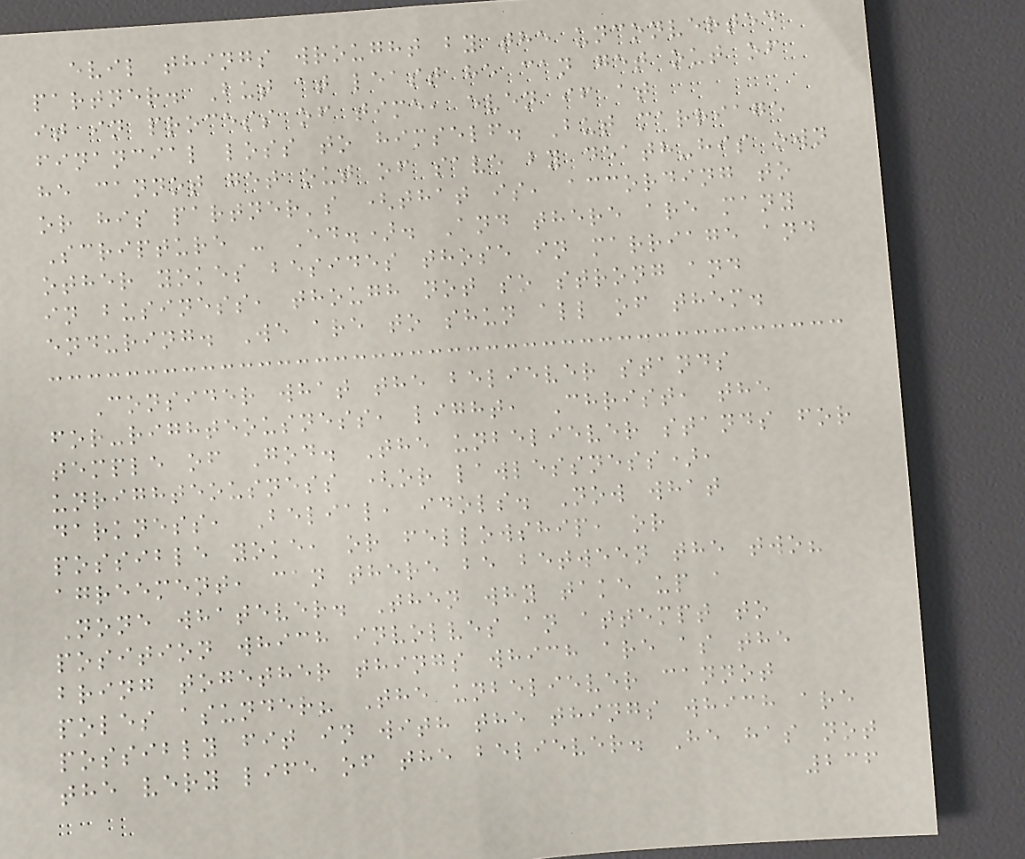evil things wrought by the unconverted
partner. But at least he can get out of
it in process of time, even if at
financial loss to himself. But marriage
he cannot get out of save by death-his own
or his partner's (that is, according to
Scripture - Ed.). And there are many
other yokes besides those in marriage and
in business, though not so strong and
enduring. We are to shun all of them.
Consider what the believer stands
for-righteousness, light, Christ, the
temple of God. The unbeliever stands for
unrighteousness (or lawlessness),
darkness, Belial, idols. Now what
possible yoke, or fellowship, or
agreement, can there be between the two?
None whatever. Then why take up a
position which involves an attempt to
bring together things which are as the
poles asunder? The unbeliever cannot
possibly fit in with the things which are
the very life of the believer. He has not
236
